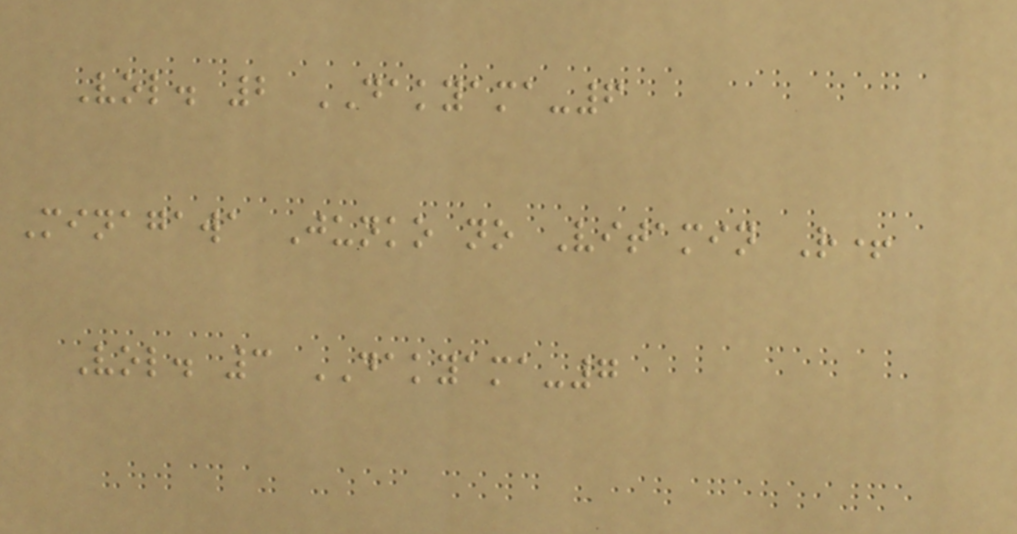Vol. 2 DAKYAMA-6
Minagawa Junko no Vitamin R+
Vol. 3 DAKYAMA-7
